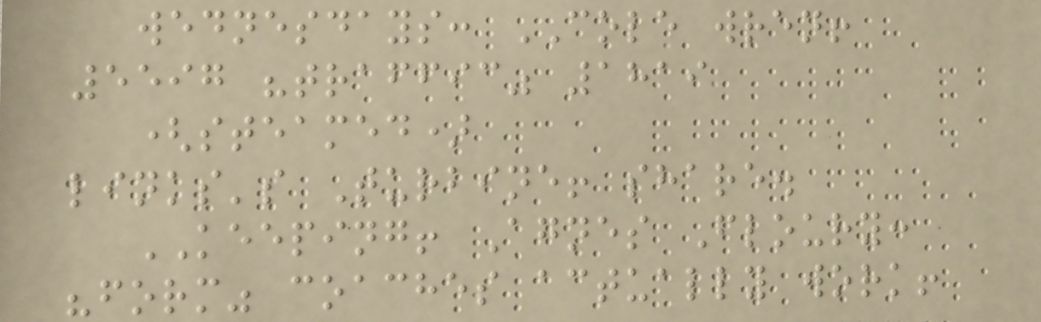wednesdays: COLE wren!
5597 "traffic" 1819
(steamed)
links's Turbine! share.
KEEPING! Agnes Floury:
"form" coaches actually work!
